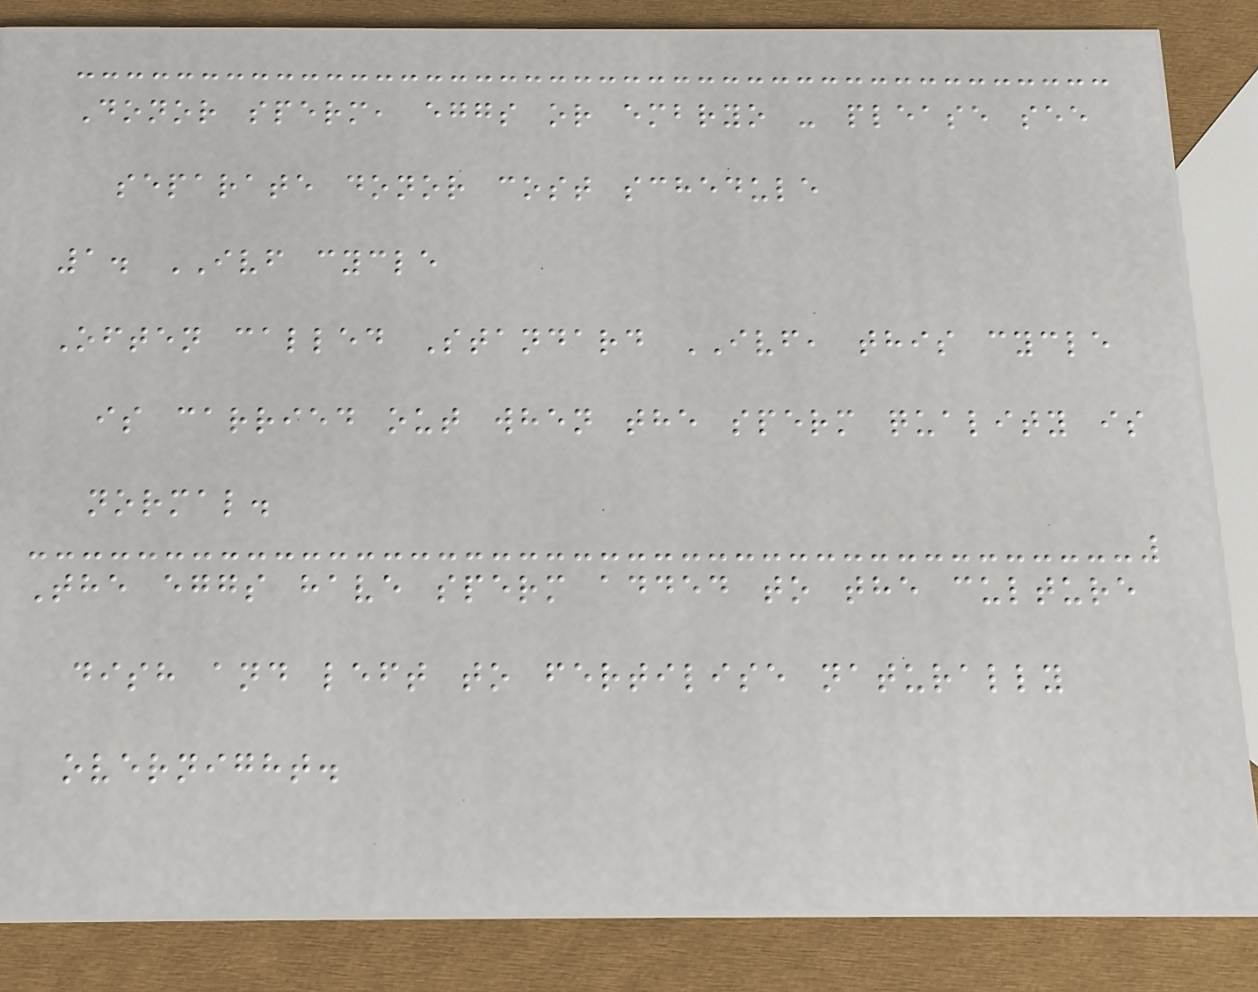Donor sperm, eggs or embryo - please see
separate donor cost schedule
1. IVF cycle
Often called Standard IVF, this cycle
is carried out when the sperm quality is
normal.
The eggs have sperm added to the culture
dish and left to fertilise naturally
overnight.
